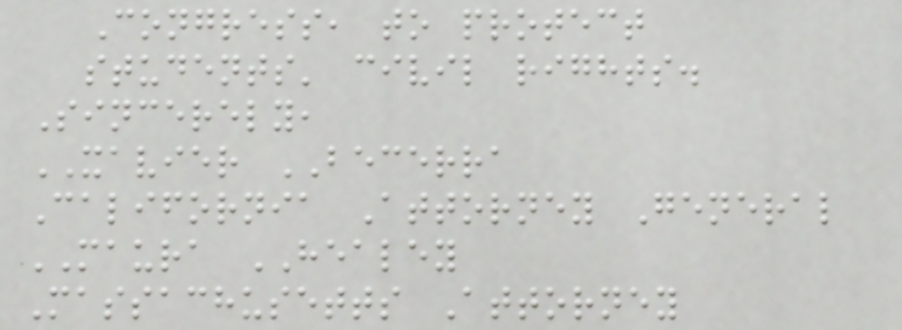Congress, to protect
students' civil rights.
Sincerely,
XAVIER BECERRA
California Attorney General
MAURA HEALEY
Massachusetts Attorney
